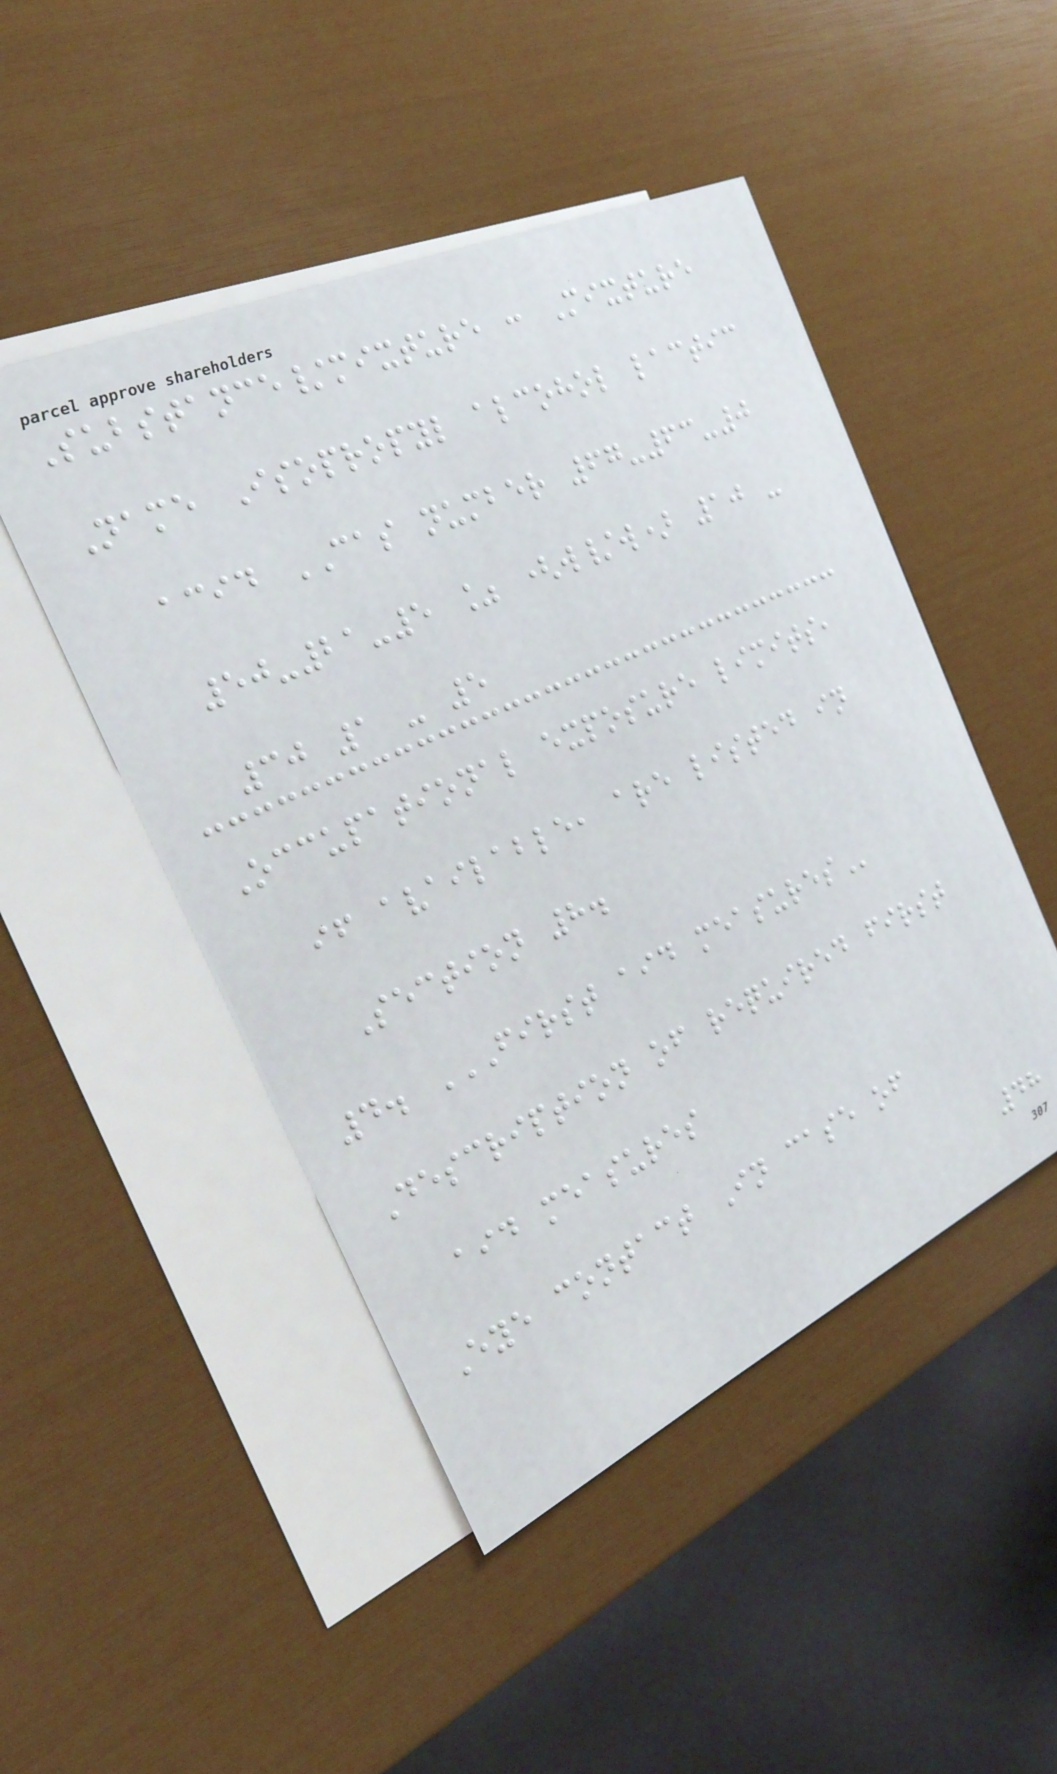Substance/mixture : Mixture
Name Isopropyl alcohol lactic
acid CAS number 67-63-0
50-21-5 % (w/w) 10 -
30 1 - 5
Occupational exposure limits,
if available, are listed in
Section 8.
4. FIRST AID MEASURES
Description of required first
aid measures
Eye contact In case of
48
